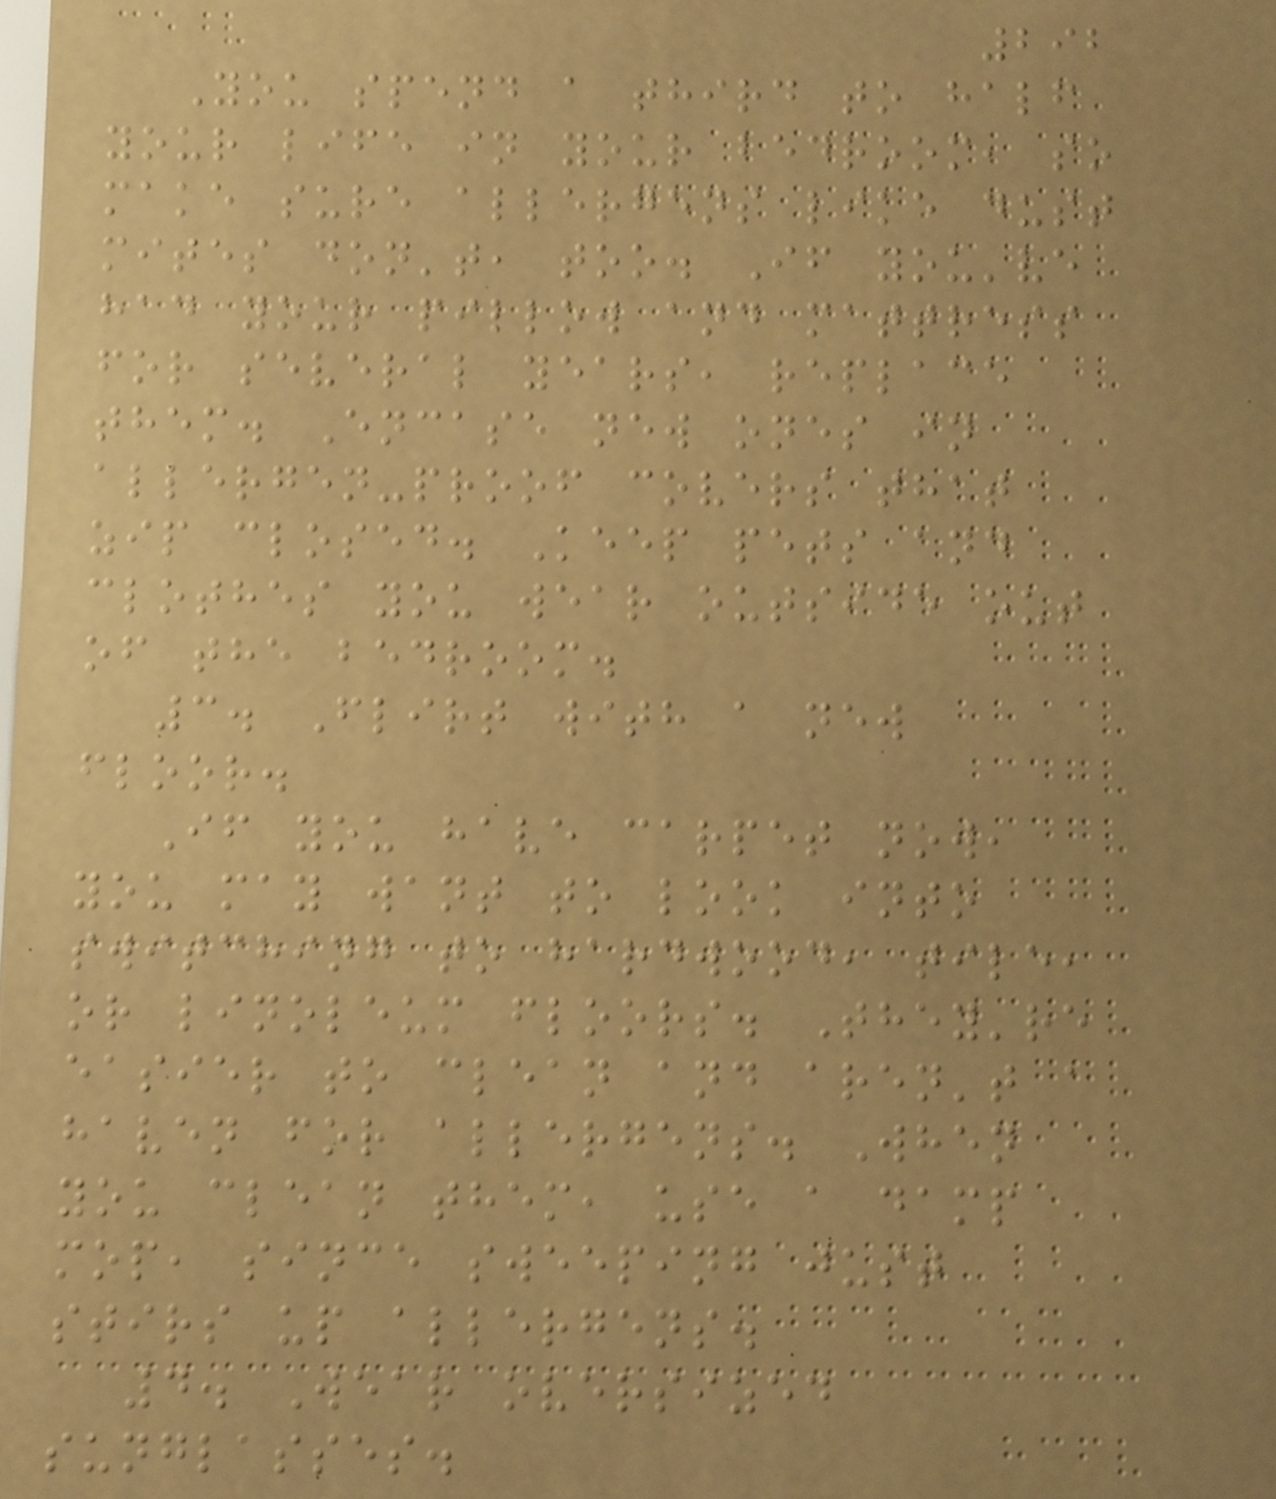292
You spend a third to half
your life in your bedroom, so
make sure allergens like dust
mites don't, too. If you've
had your pillow and mattress
for several years, replace
them. Encase new ones in
allergen-proof covers that
zip closed. Keep pets and
clothes you wear outside out
of the bedroom.
3. Flirt with a new
floor.
If you have carpet now,
you may want to look into
switching to hardwood, tile,
or linoleum floors. They're
easier to clean and aren't a
haven for allergens. When
you clean them, use a damp
mop, since sweeping just
stirs up allergens.
4. Wear oversized
sunglasses.
